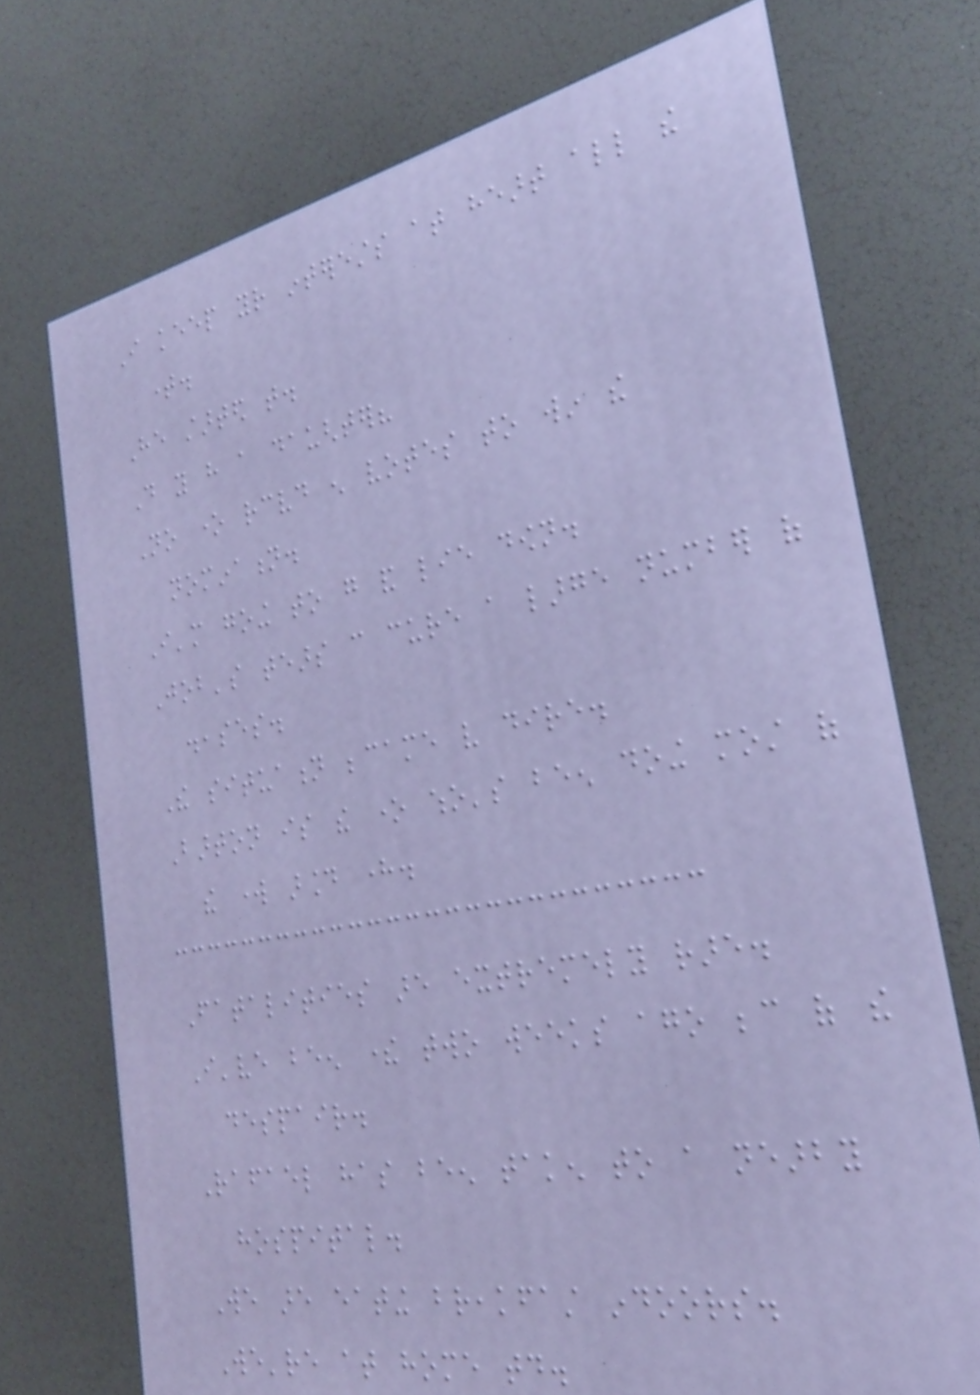I keep your interests at heart all the
time.
He started that.
Do you have a daughter?
No one received enough votes to win the
nomination.
I'm going to go and lie down.
Job's tears can cure a large number of
diseases.
The situation became very dire.
Barton is the one who's been doing most of
the work around here.
Fatalities are extremely rare.
I've been there two weeks ago because of the
despair.
Rafael has been taken to a nearby
hospital.
We are eating breakfast indoors.
We're at home today.
